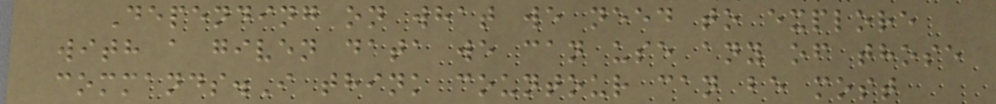Depending on what we need to explore
with a given data we can use any of those
commands.I think countour can be most
